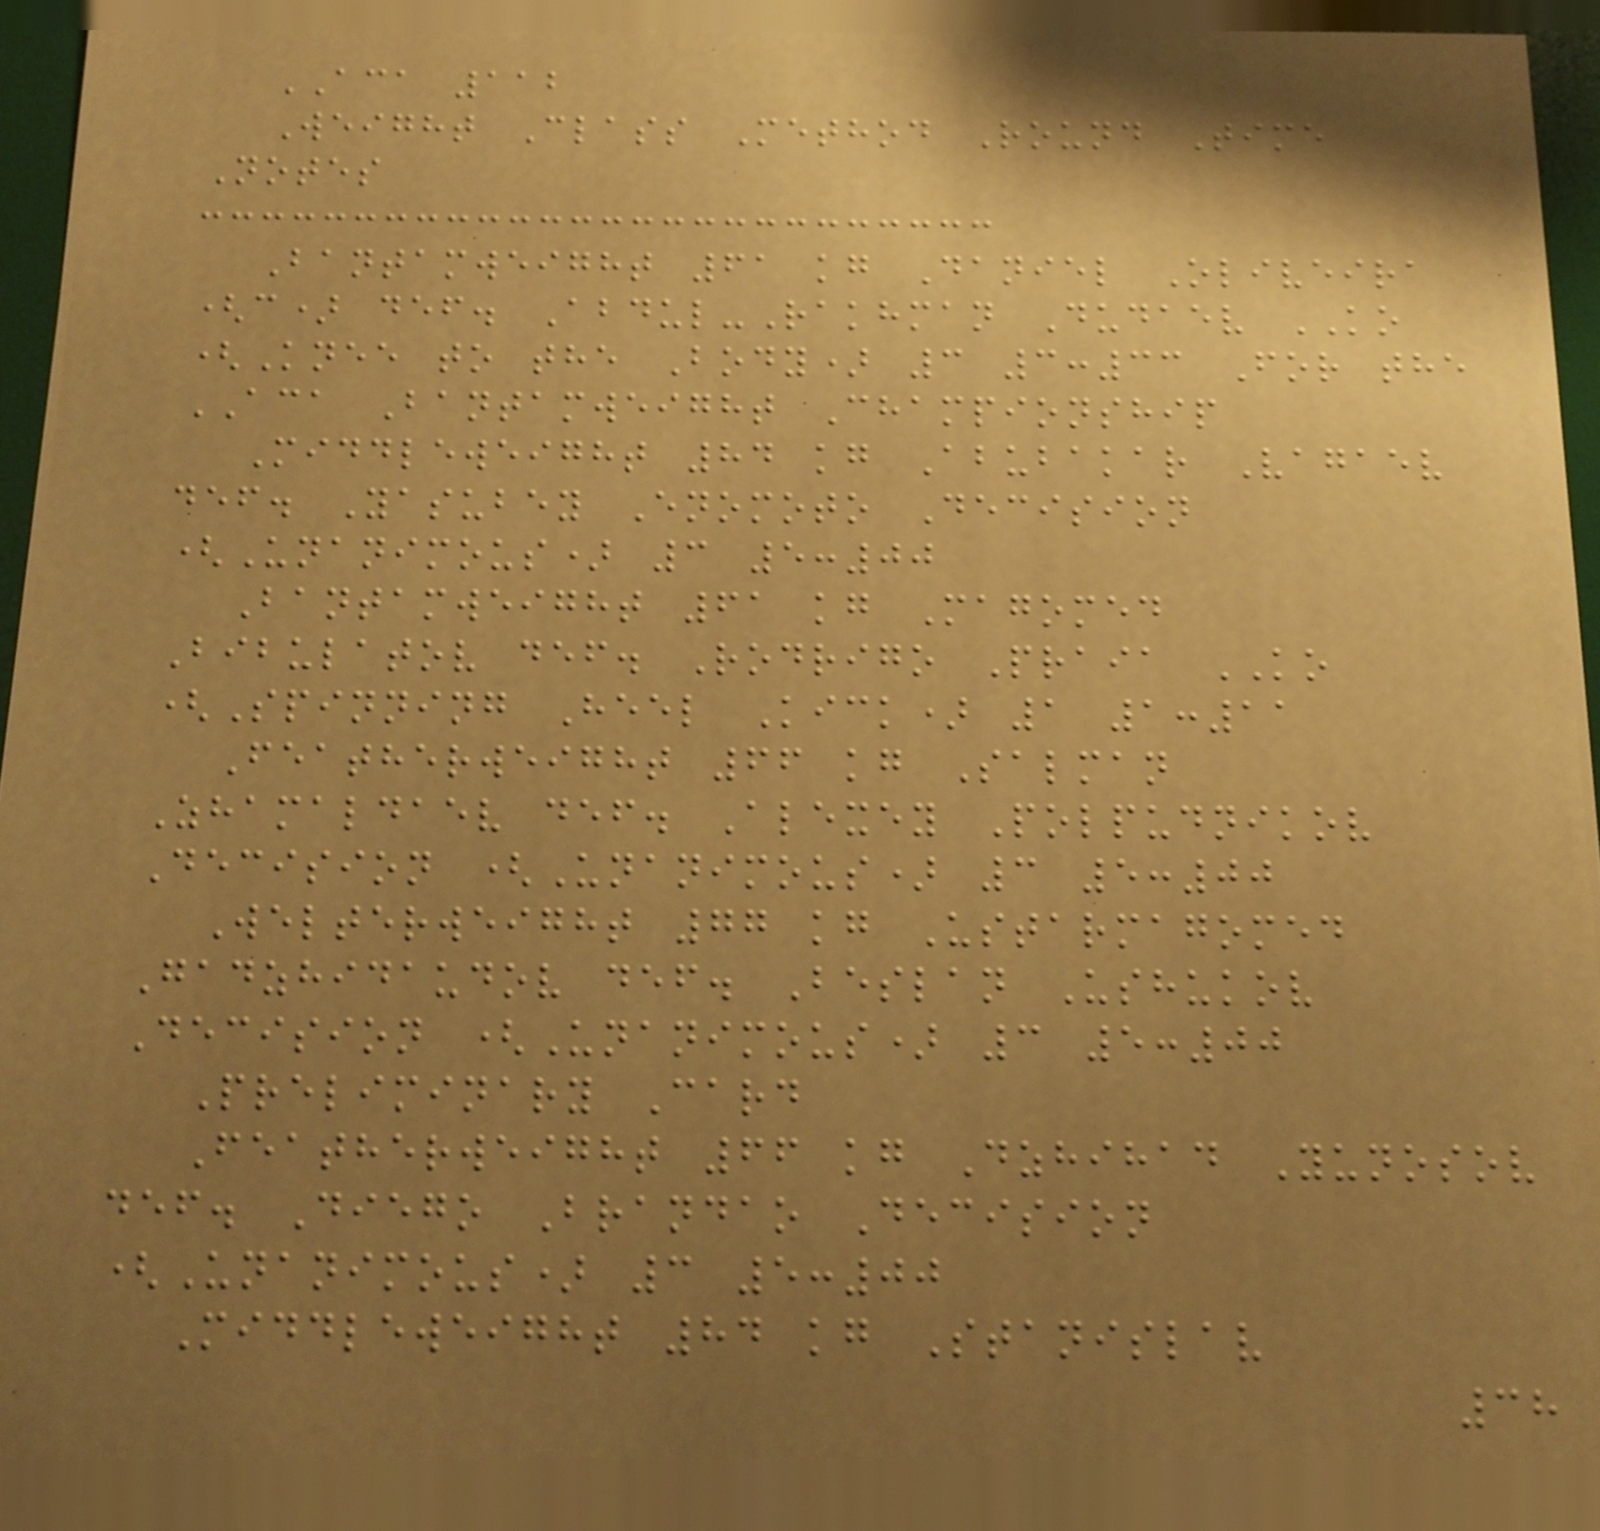ACA 112
Weight Class Method Round Time
Notes
Bantamweight 61 kg Daniel Oliveira
(c) def. Abdul-Rakhman Dudaev KO
(Knee to the Body) 3 3:33 For the
ACA Bantamweight Championship
Middleweight 84 kg Abubakar Vagaev
def. Yasubey Enomoto Decision
(Unanimous) 3 5:00
Bantamweight 61 kg Magomed
Bibulatov def. Rodrigo Praia KO
(Spinning Heel Kick) 1 1:11
Featherweight 66 kg Salman
Zhamaldaev def. Alexey Polpudnikov
Decision (Unanimous) 3 5:00
Welterweight 77 kg Ustarmagomed
Gadzhidaudov def. Beslan Ushukov
Decision (Unanimous) 3 5:00
Preliminary Card
Featherweight 66 kg Dzhihad Yunosov
def. Diego Brandao Decision
(Unanimous) 3 5:00
Middleweight 84 kg Stanislav
38
